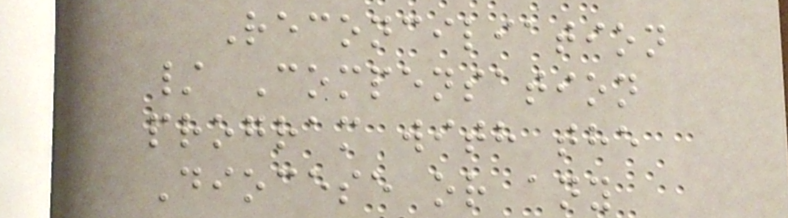Reconciliation
/ Compensation
program with the
Diocese or any
